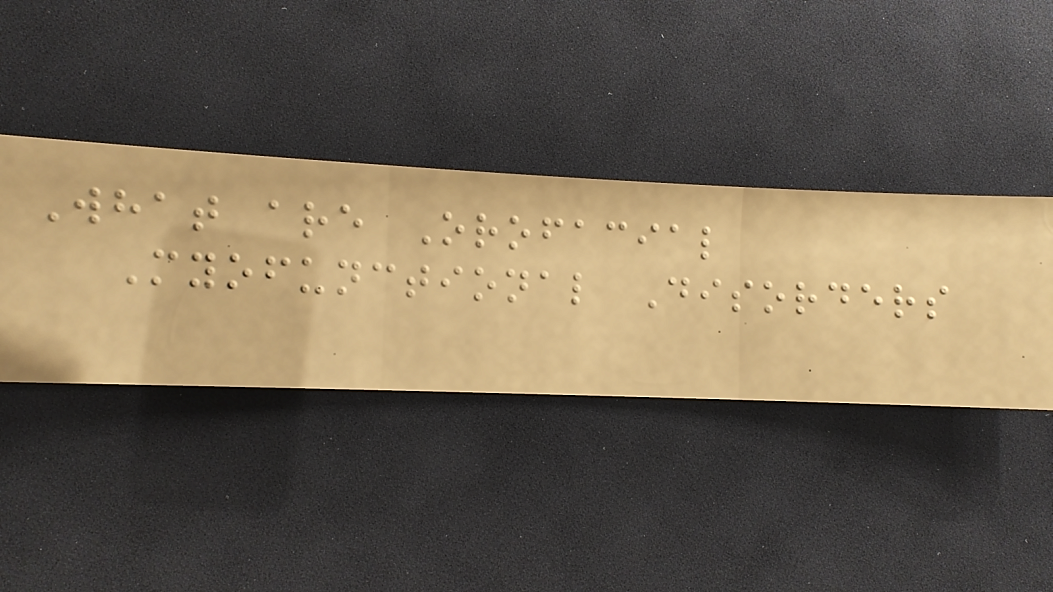What are Orofacial
Myofunctional Disorders
